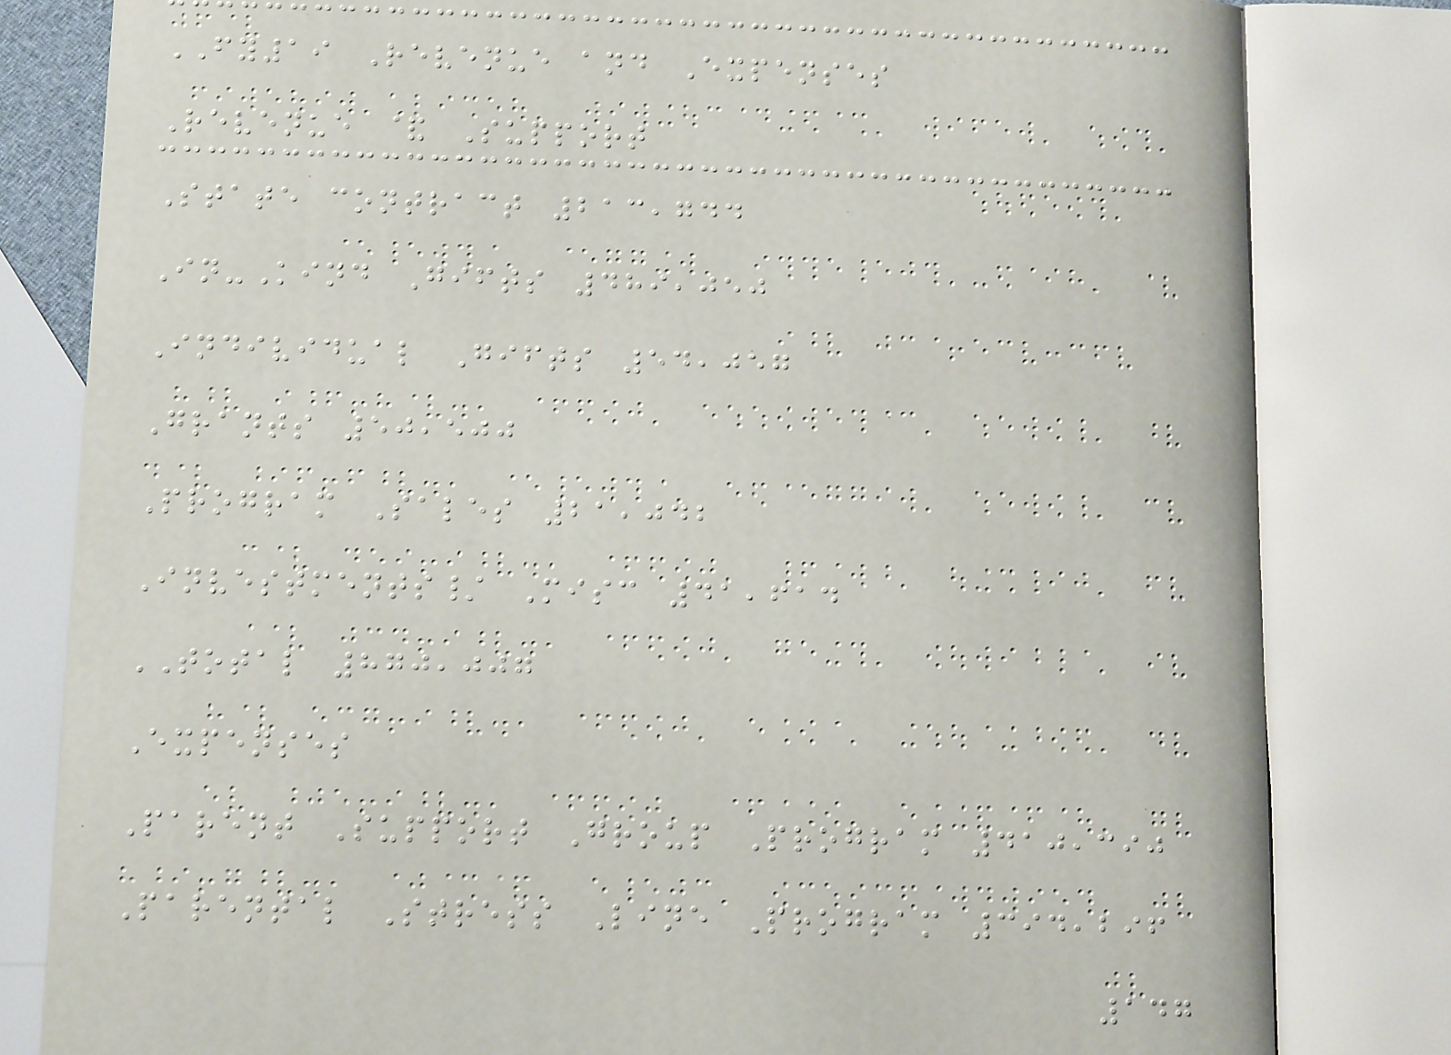FY19 Revenue and Expenses
Revenue & Support
State contract 213,744
In-Kind Gifts 489,050
Individual Gifts 54,057
Grants 50,500
Program Sales 21,042
Investments/ Misc 41,614
TOTAL 870,007
Expenses
Parent Support Group Program 410,390
Parental Stress Line Program 394,296
147
